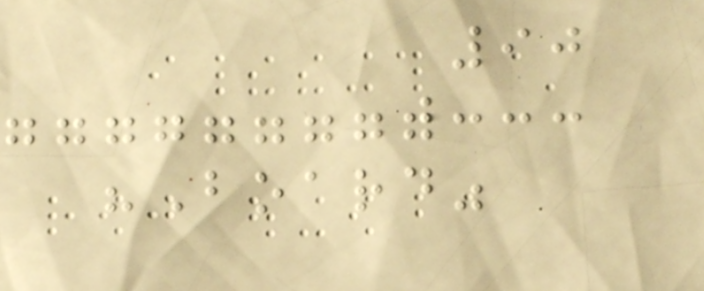90
"Board"
